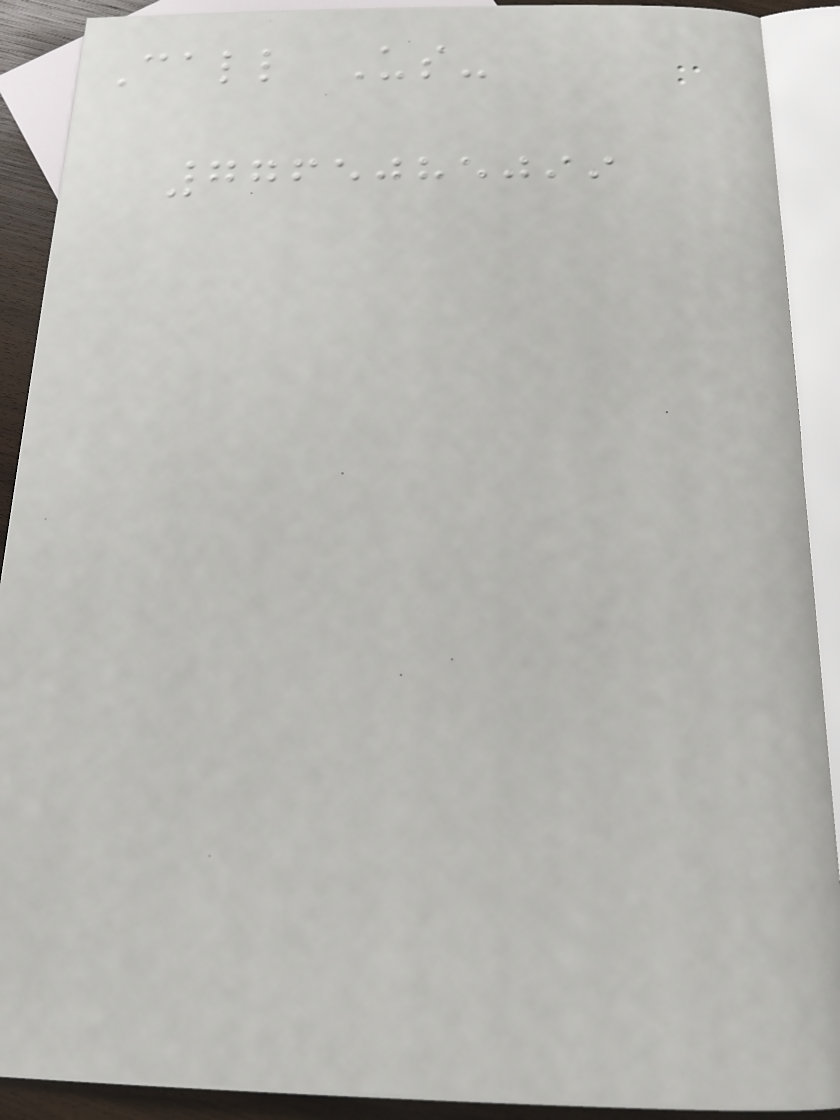Call Us-
7765085099
